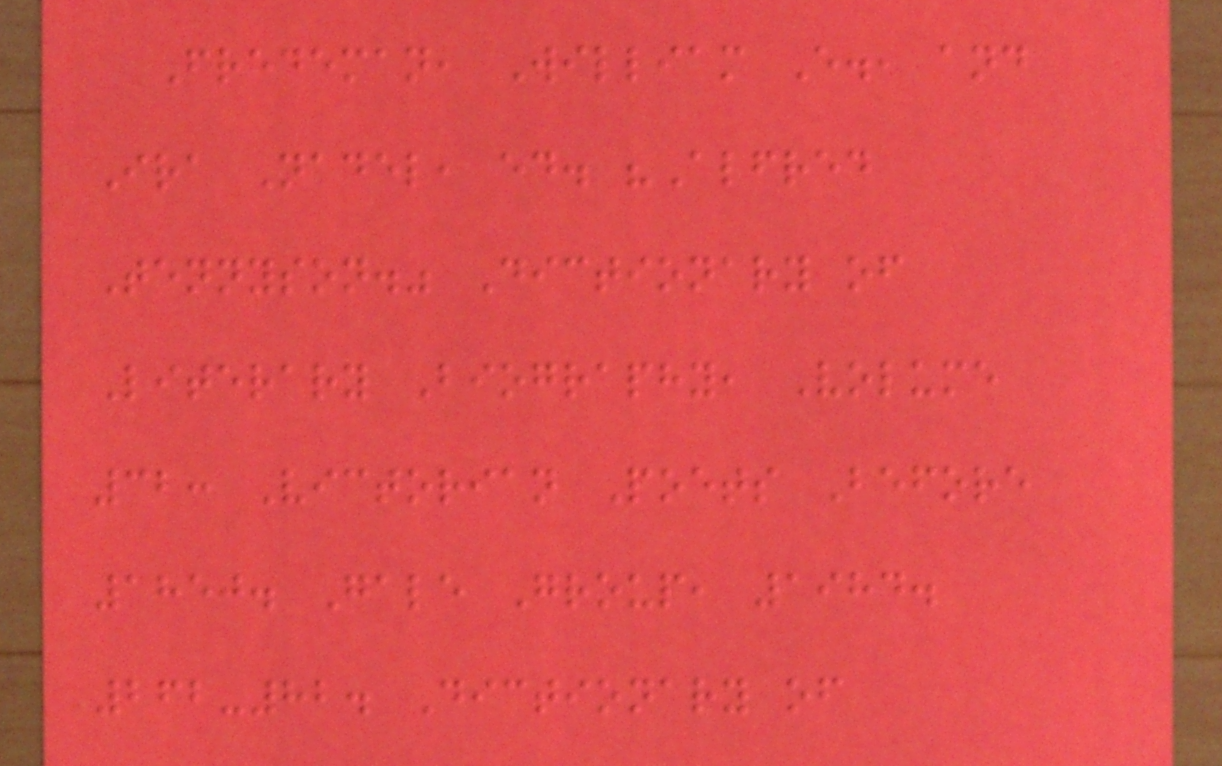Fredeman, William E., and
Ira Nadel, ed. "Alfred
Tennyson." Dictionary of
Literary Biography, Volume
32: Victorian Poets Before
1850. Gale Group, 1984.
262-82. Dictionary of
